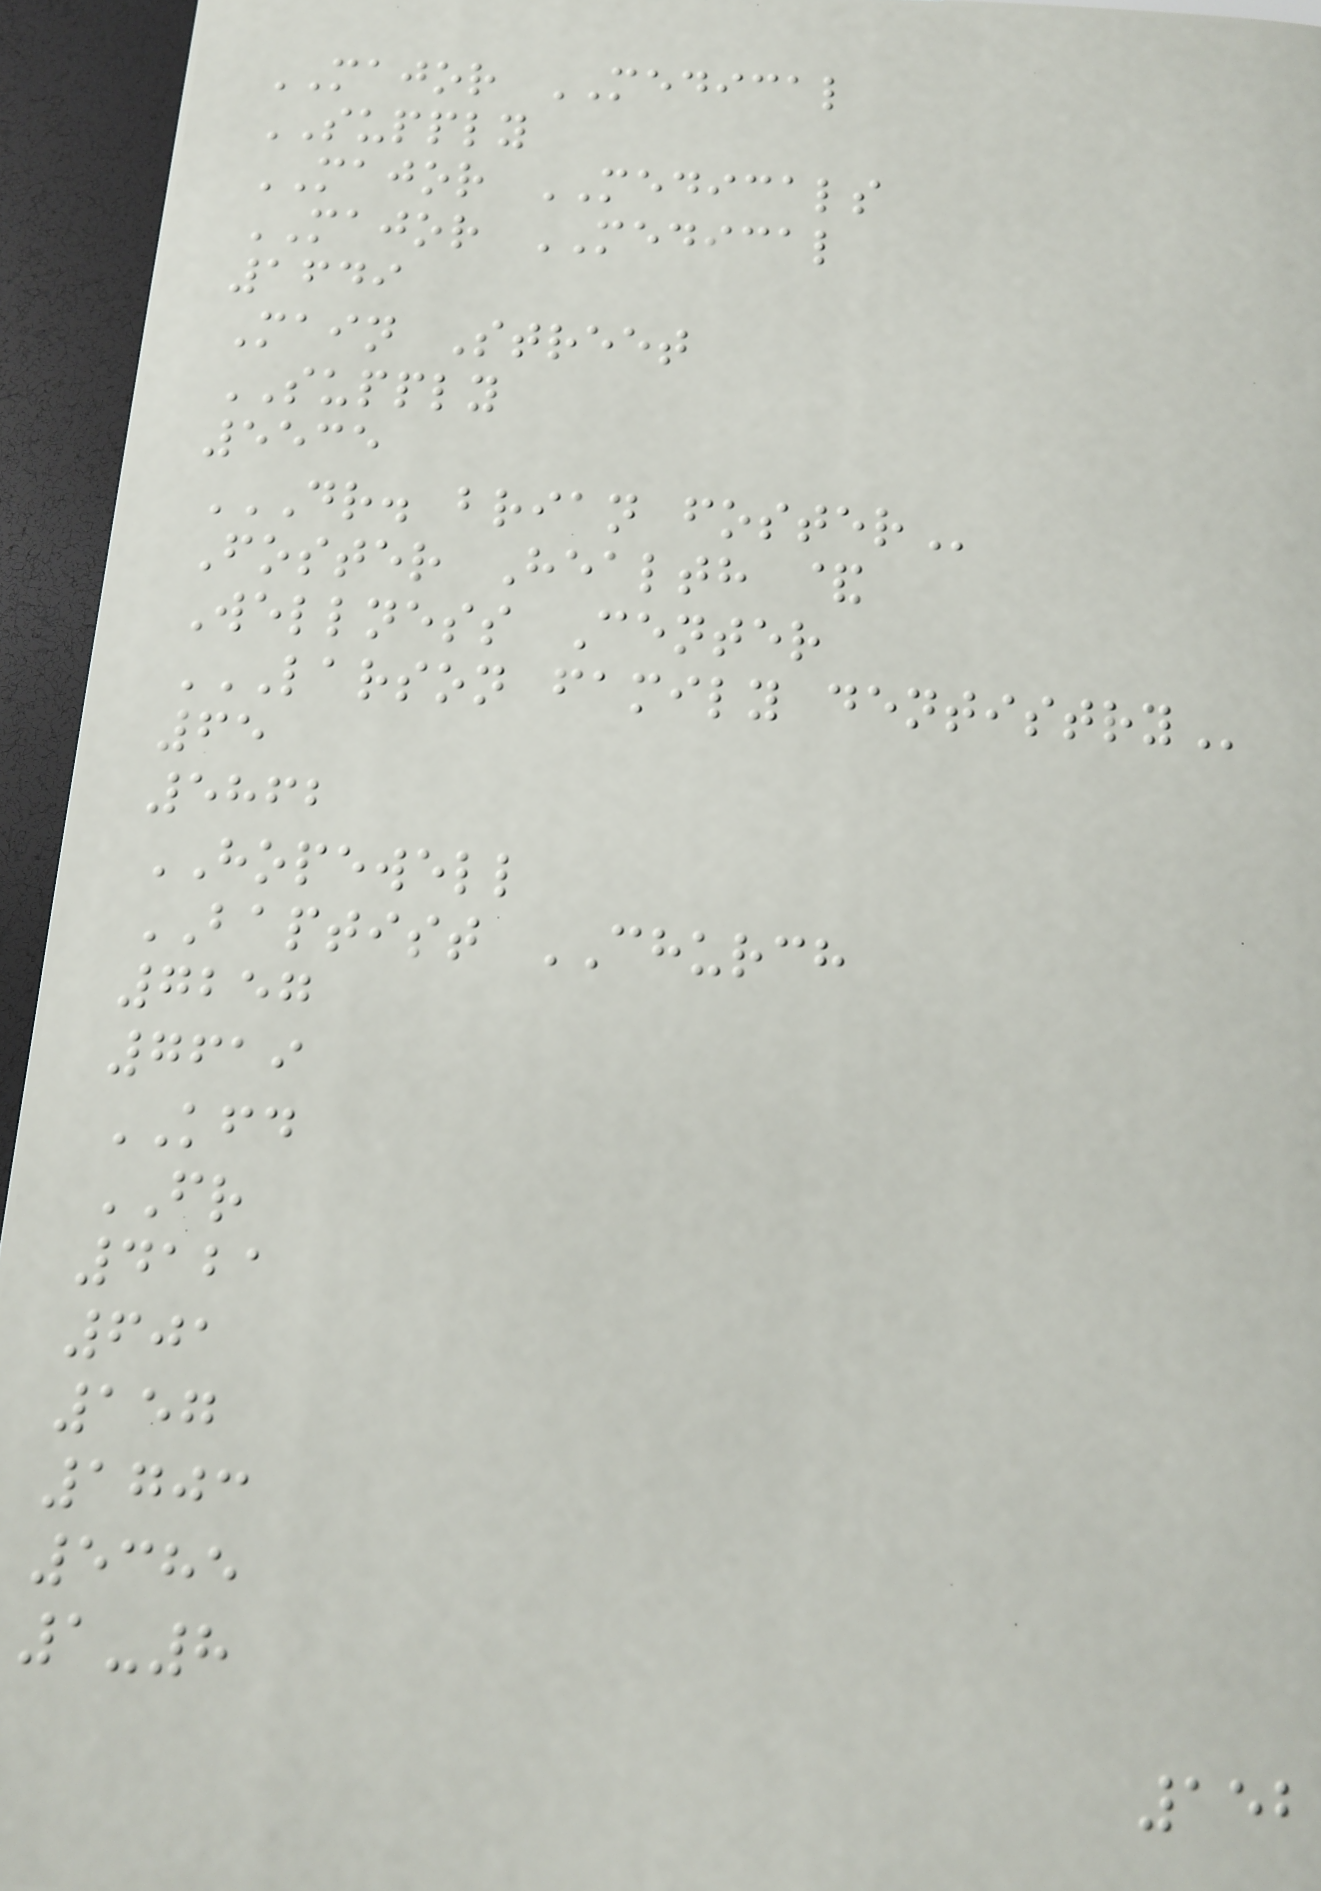MAJOR MEDICAL
SUPPLY
MAJOR MEDICALS
MAJOR MEDICAL
1649
Main Street
SUPPLY
5535
DR. BRIAN FOSTER
Foster Health &
Wellness Center
LARSON FAMILY DENTISTRY
65
5862
HOPEWELL
BAPTIST CHURCH
7257
7619
KFD
FR
4121
601
157
1703
5385
1-8
152
